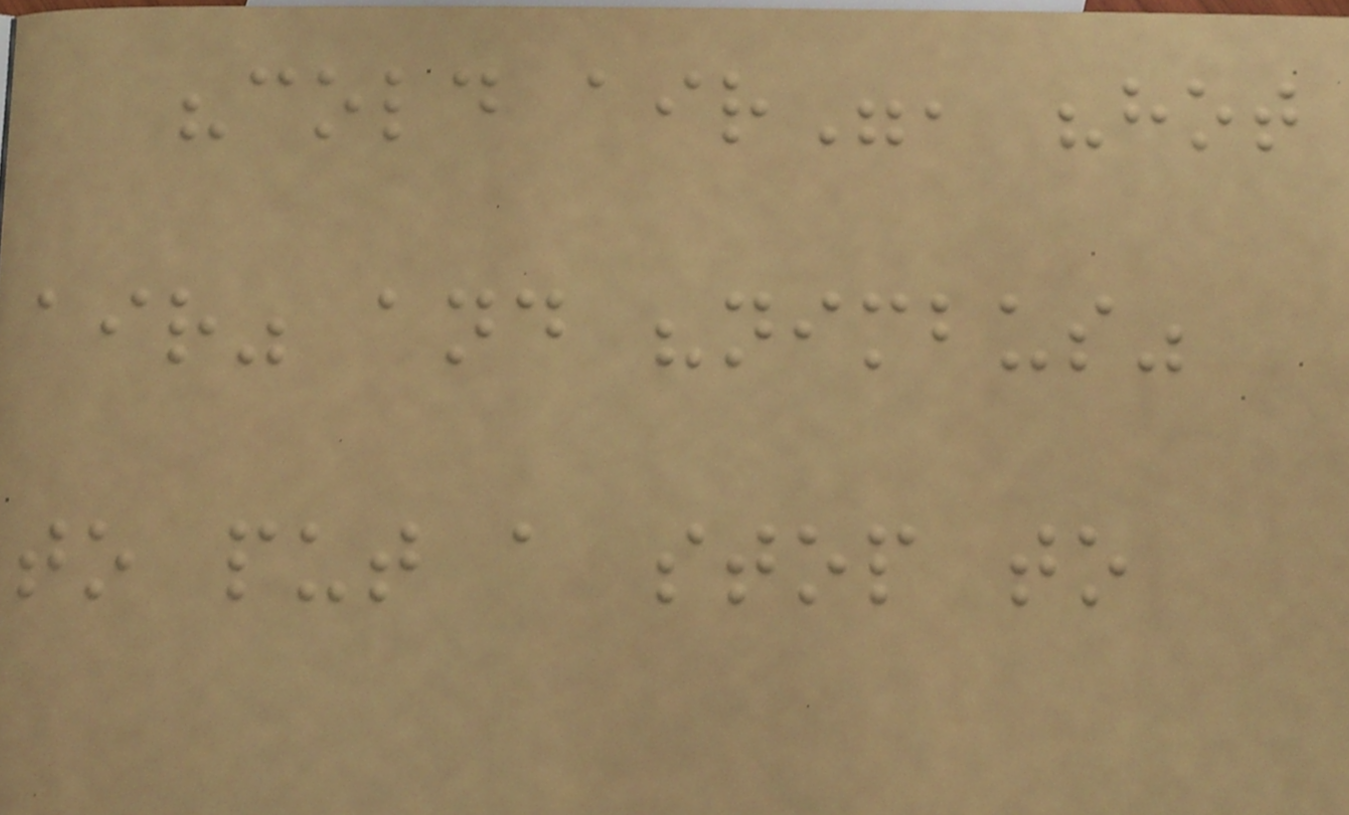"cold air", "hot
air" and "nimbus"
to put a stop to
